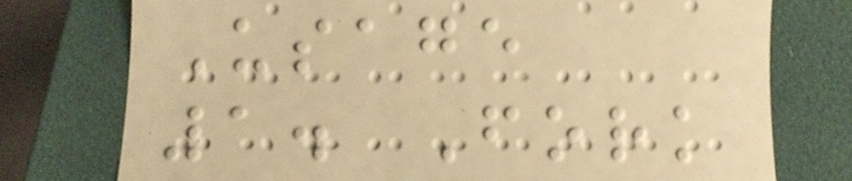Usage
1. Fork
